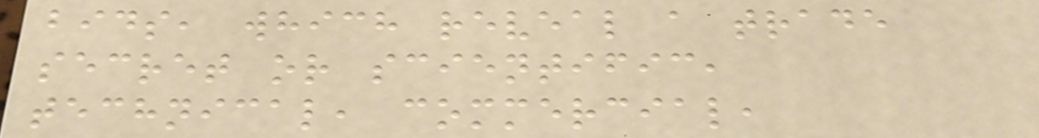bids, which reveal a trade
secret or scientific,
technical, commercial,
